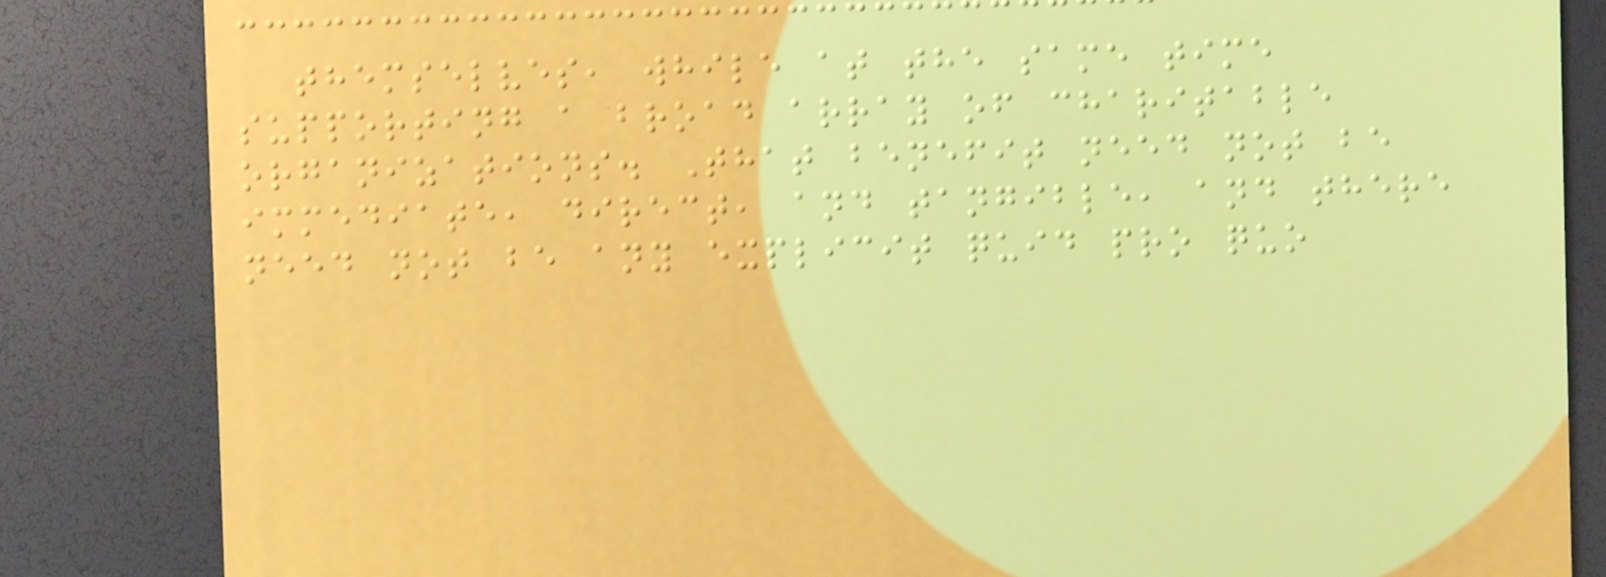themselves, while at the same time
supporting a broad array of charitable
organizations. That benefit need not be
immediate, direct, and tangible, and there
need not be any explicit quid pro quo
